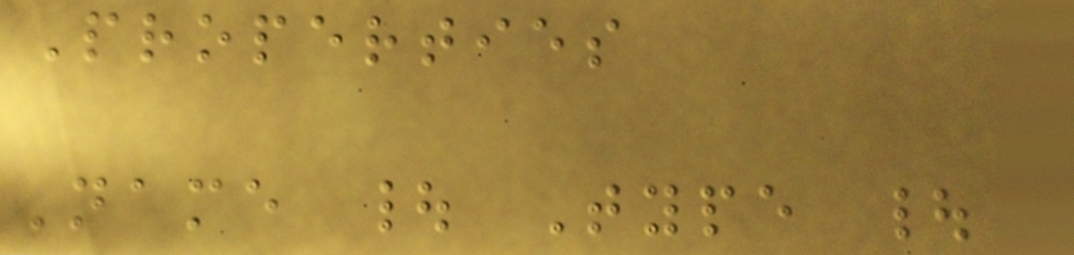Properties
Name | Type |
